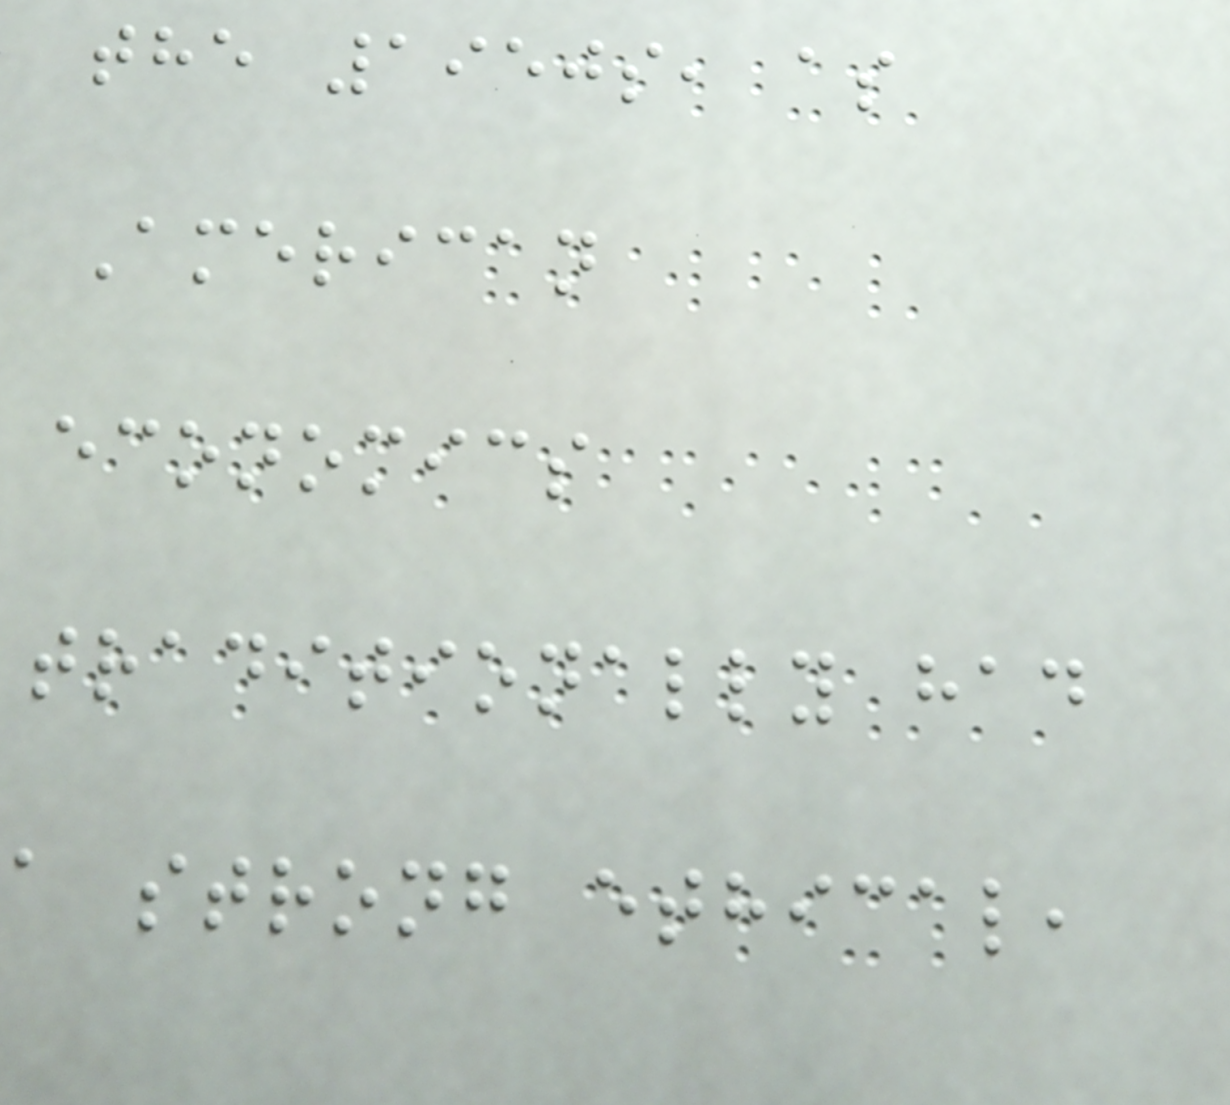the 1950s, as
American
economics
traditionally had
a strong ethical,
